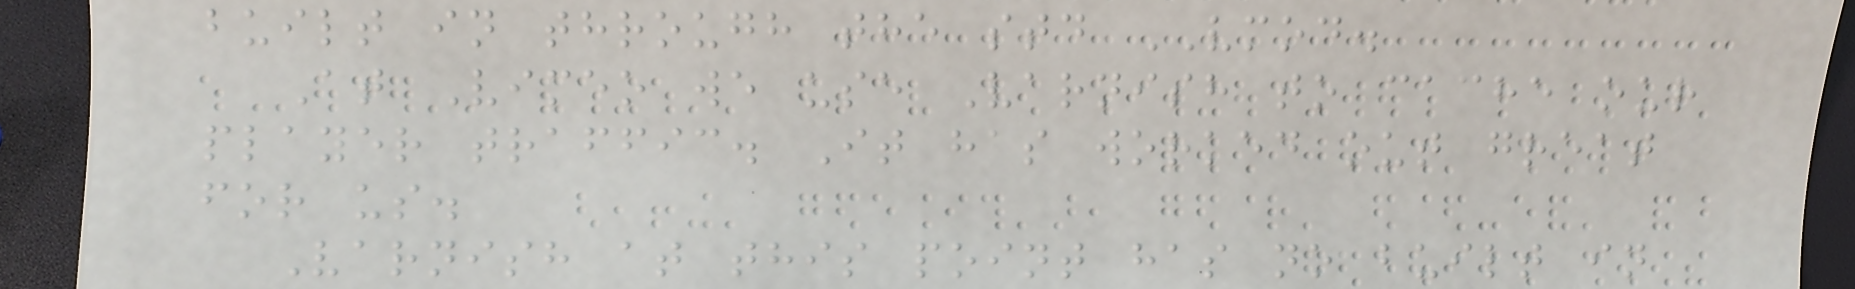built in through the std VMOD.
At Vimeo we use Varnish to cache our
player traffic. It has worked out great
for us.
Varnish at this point has no built in
